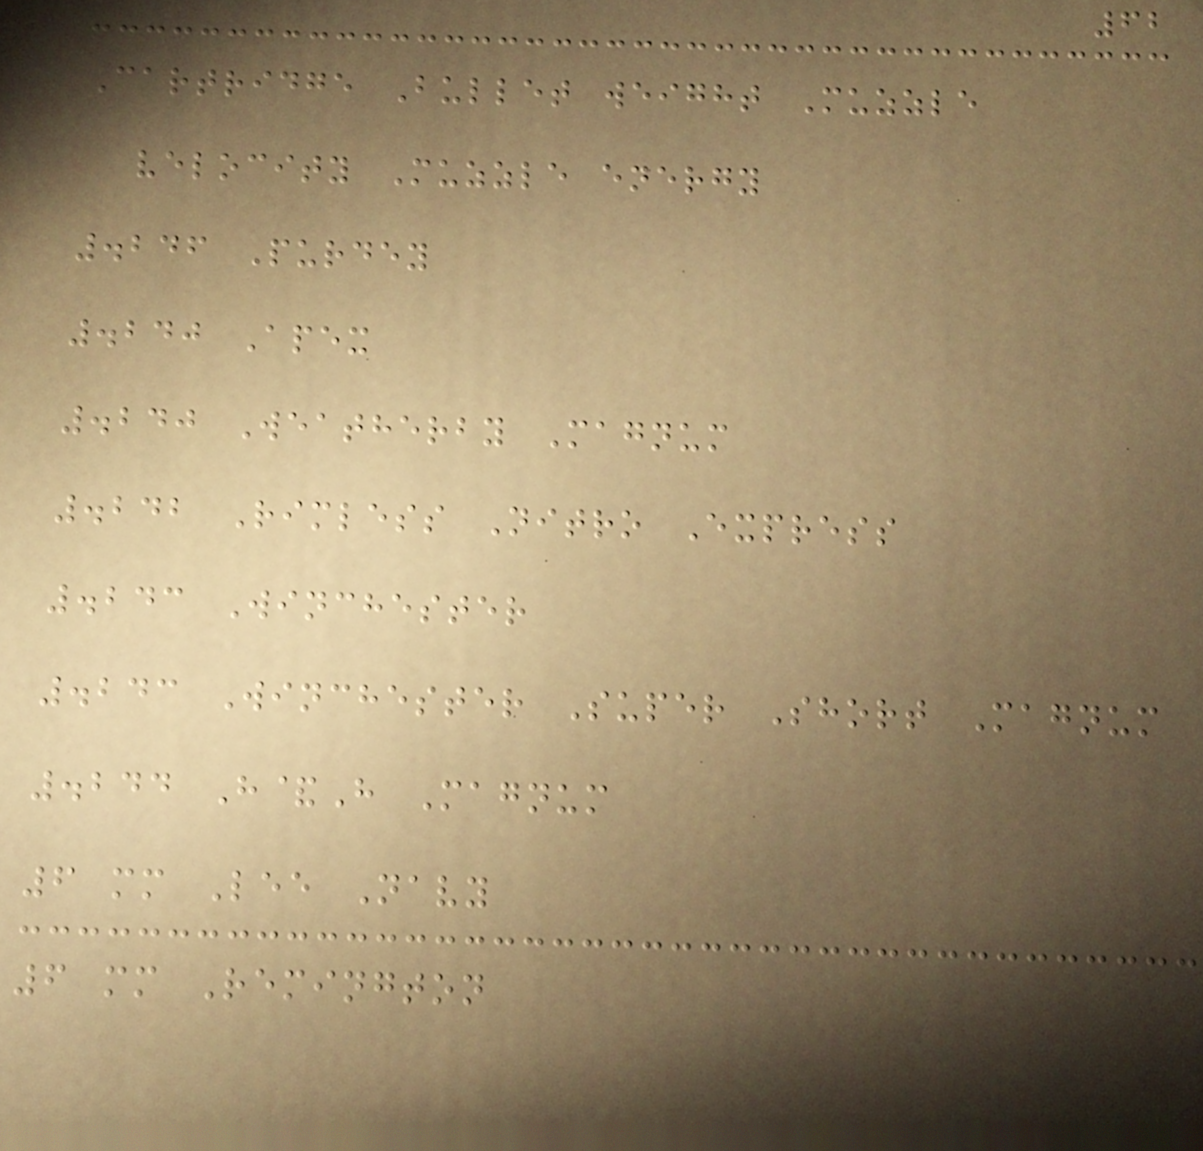62
Cartridge Bullet weight Muzzle
velocity Muzzle energy
.246 Purdey
.240 Apex
.240 Weatherby Magnum
.242 Rimless Nitro Express
.243 Winchester
.243 Winchester Super Short Magnum
.244 H&H Magnum
6 mm Lee Navy
6 mm Remington
